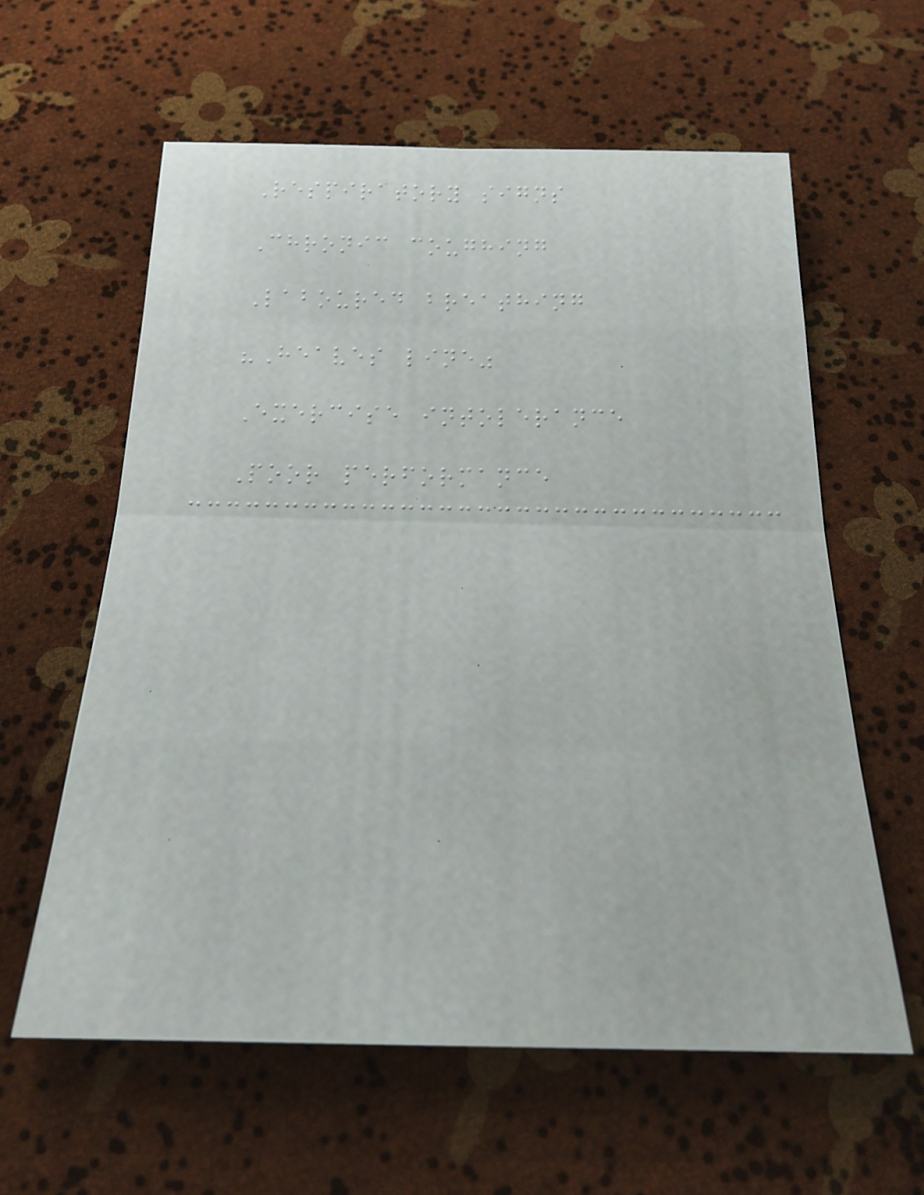Respiratory signs
Chronic coughing
Laboured breathing
"Heaves line"
Exercise intolerance
Poor performance
